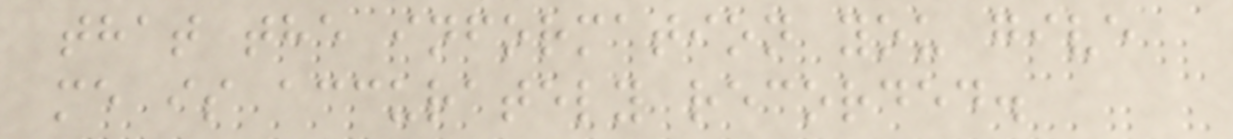that the information you give
me is accurately recorded.
